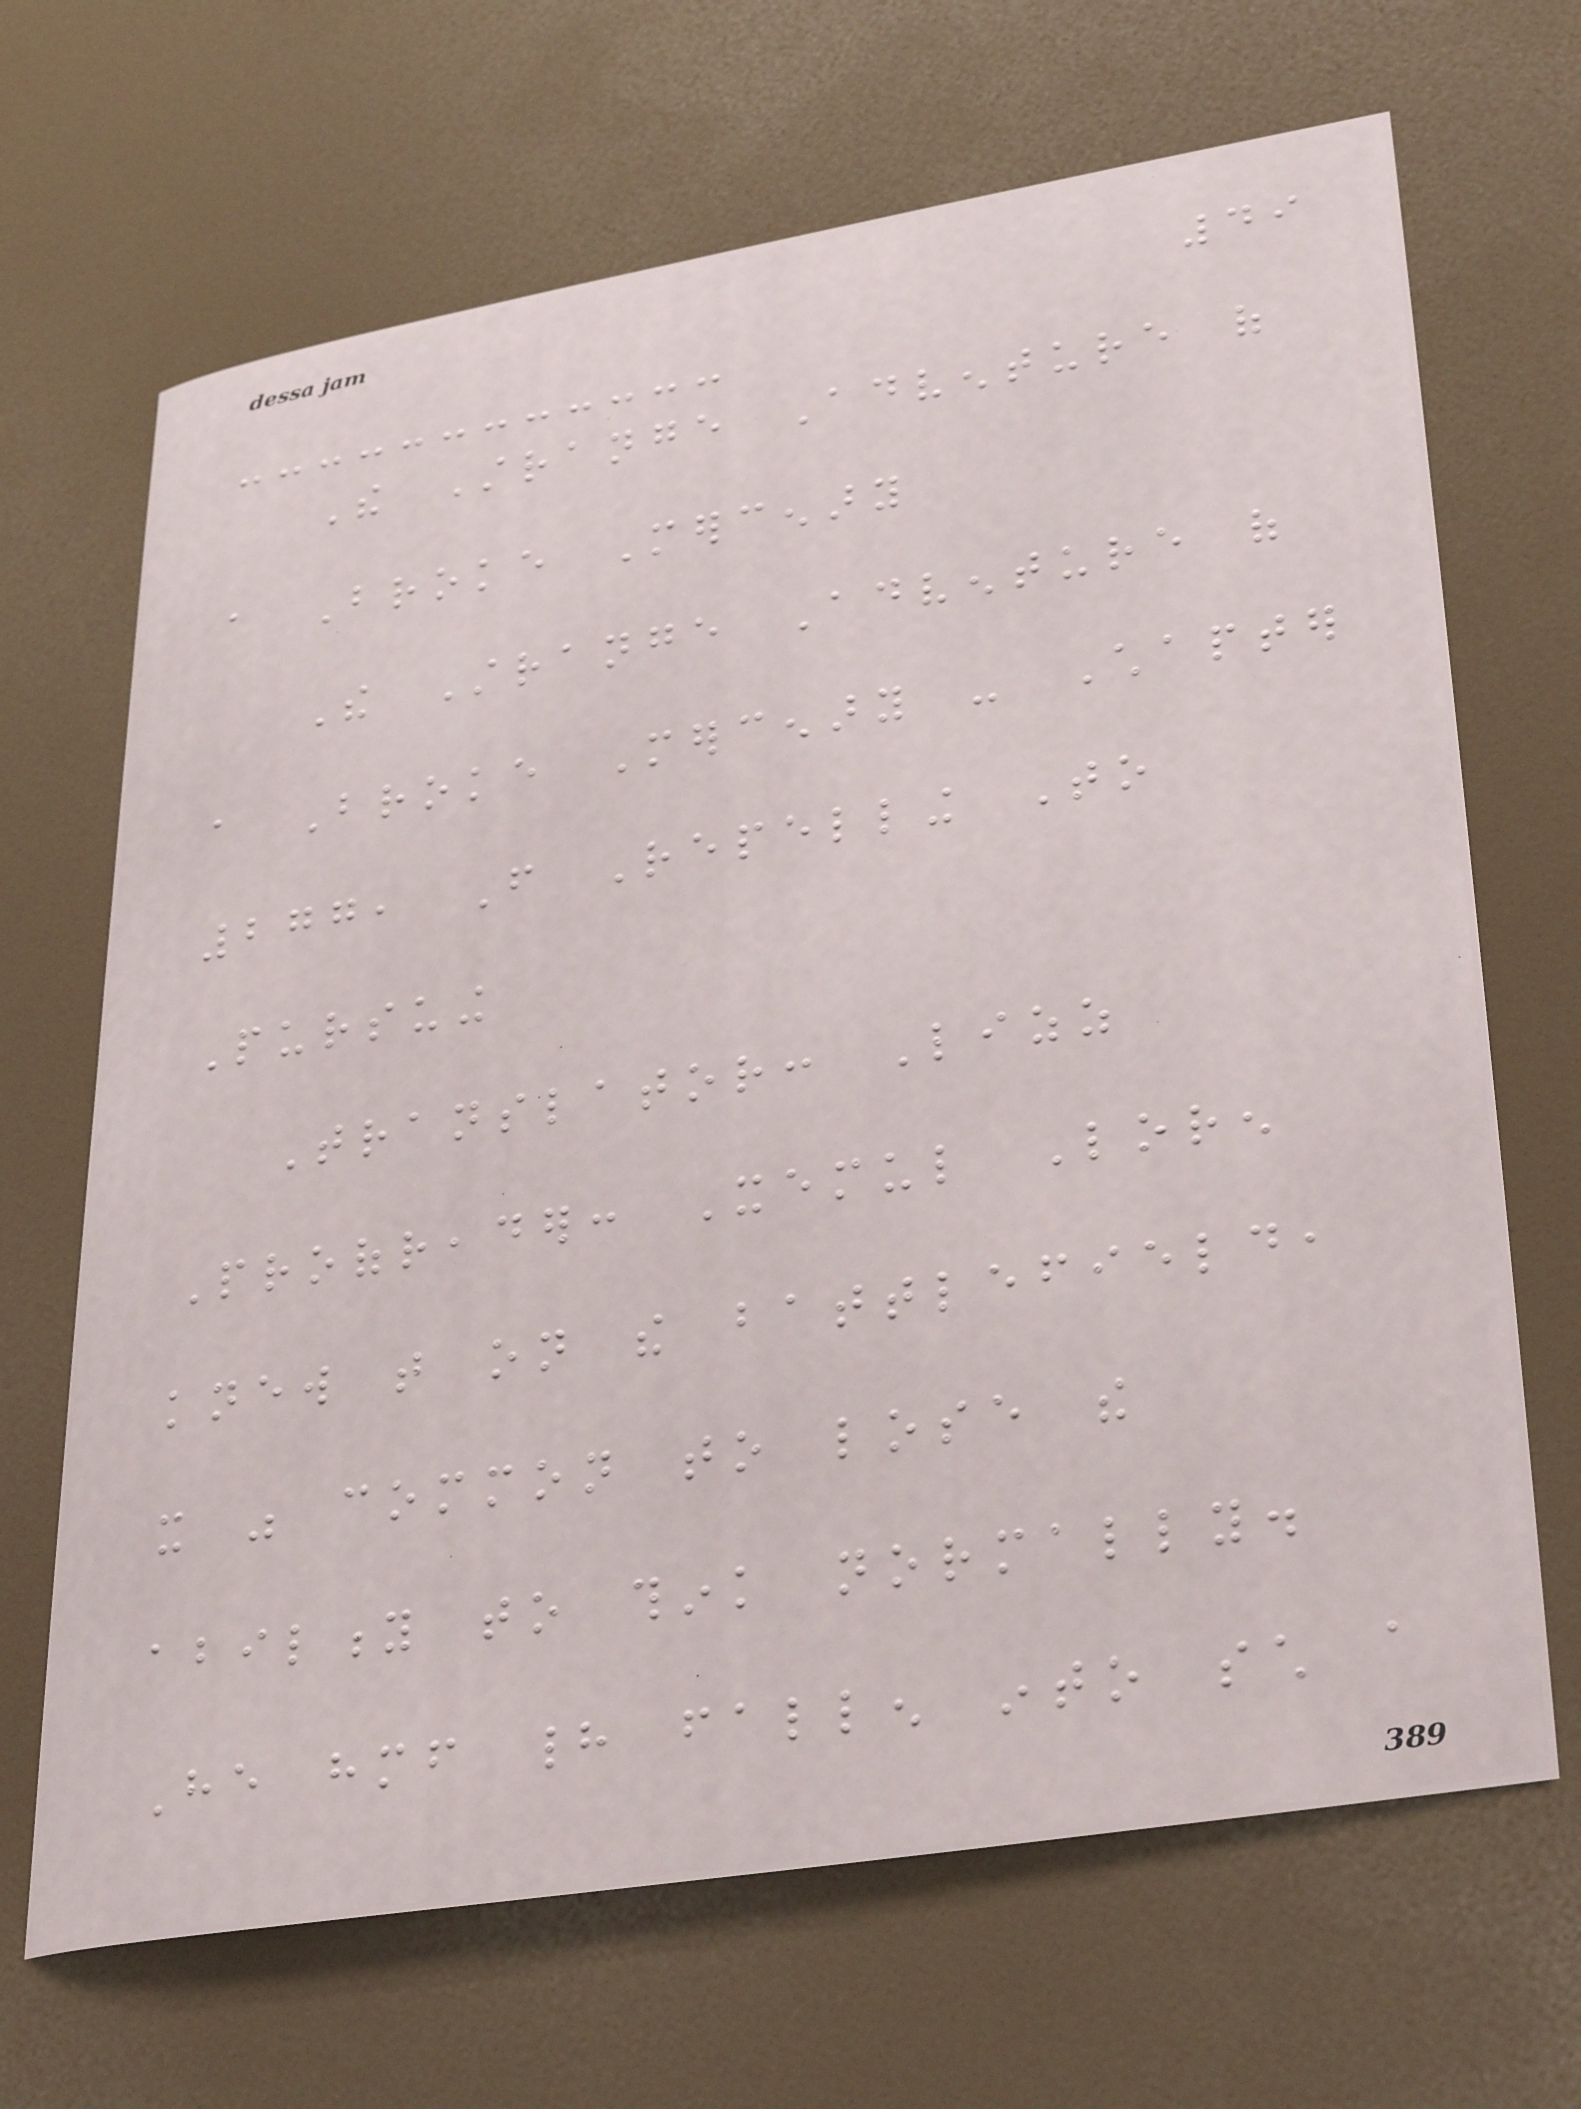49
The Strange Adventure of
a Broke Mercenary
The Strange Adventure of
a Broke Mercenary - Chapter
277, From Repelling To
Pursuing
Translator: Lizz
Proofreader: Xemul Loren
knew that on the battlefield,
it was common to lose the
ability to think normally.
He himself had fallen into such a
